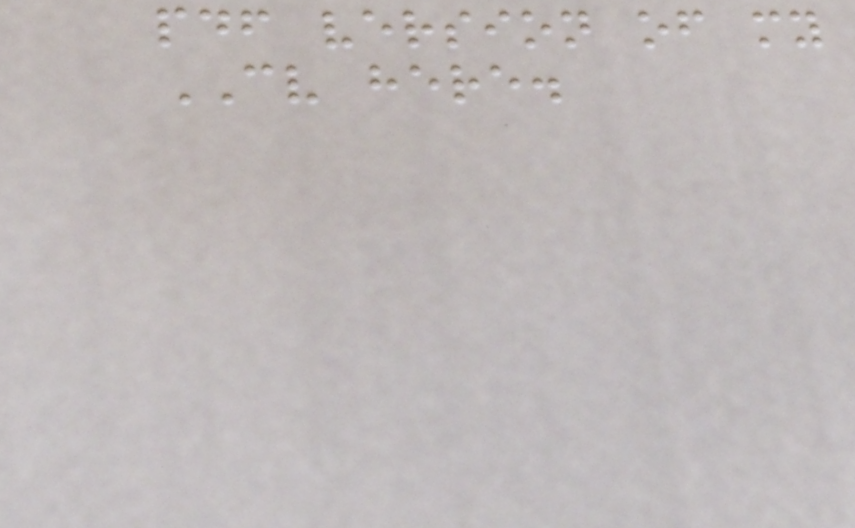pdf version of my
CV here.
